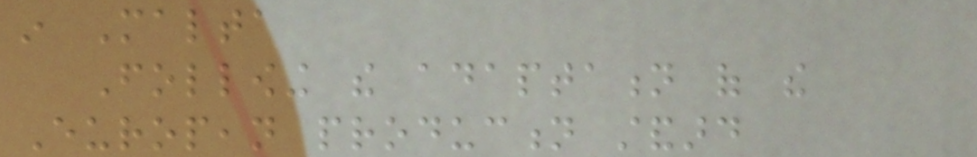in Malta
Following the adaptation of the
European production standard
